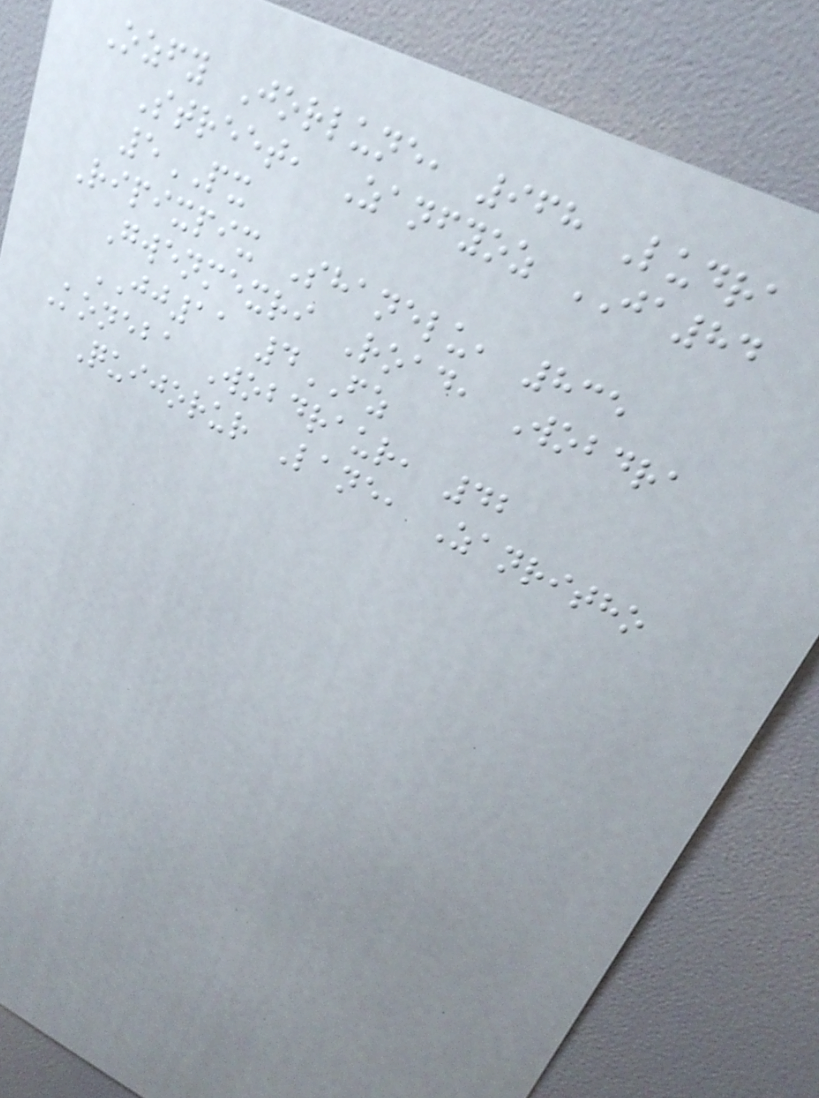Ozfy Jorlune, 968 Ludra
Street, Zanfyoz JA84
5PX
Ripixpix Shanelu, 835
Gwenmexri Road, Wobdra
JJ11 4FZ
Koneba Wobdraur, 42
Quijorur Lane, Zanritho
